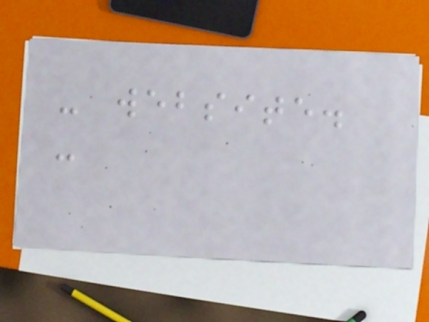- website.
-
